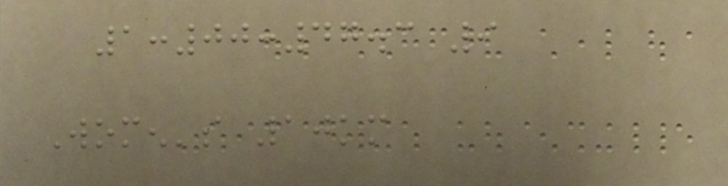1:00:47.3 9
Women's 10km
